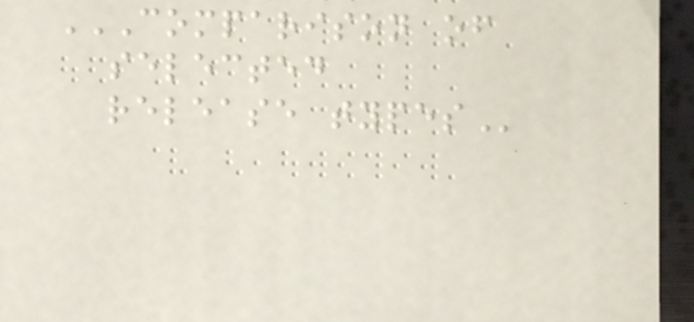COMPARISON OF
SELECTED
RELEASE TYPES
